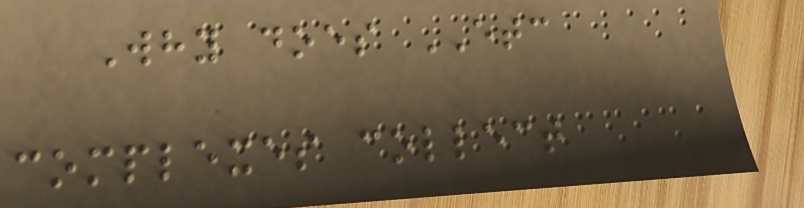Why does ETC
complexes collect
